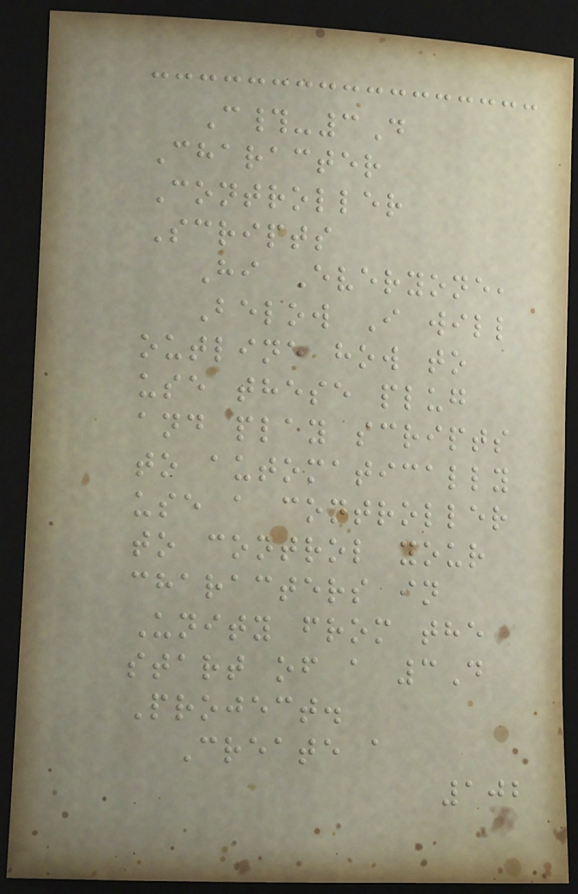C#-3D
Character
Controller
Scripts
Hi Everyone,
Below I will
outline how to
use these plug
and play scripts
to automatically
use a controller
to control your
characters in
Unity from the
start of a 3D
Project.
Create a
102
